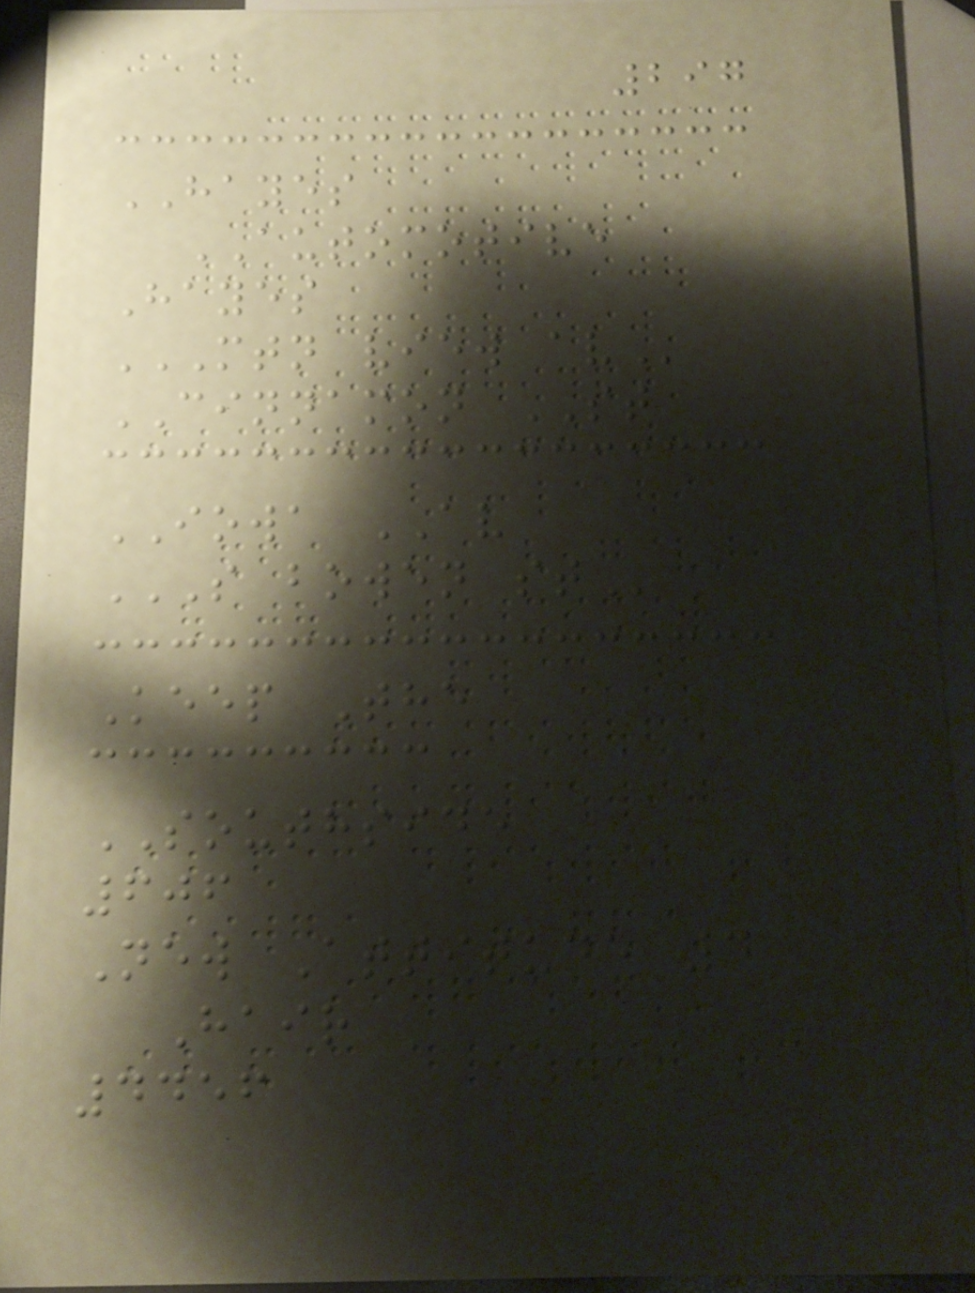297
HAYES
AUTOMOTIVE
Hayes
MTN VIEW AV
CINNAMON ST
IOWA AV
S BOWEN ST
Keep The
SOUTHSIDE
606
New Attitude 4
Hair
4456
